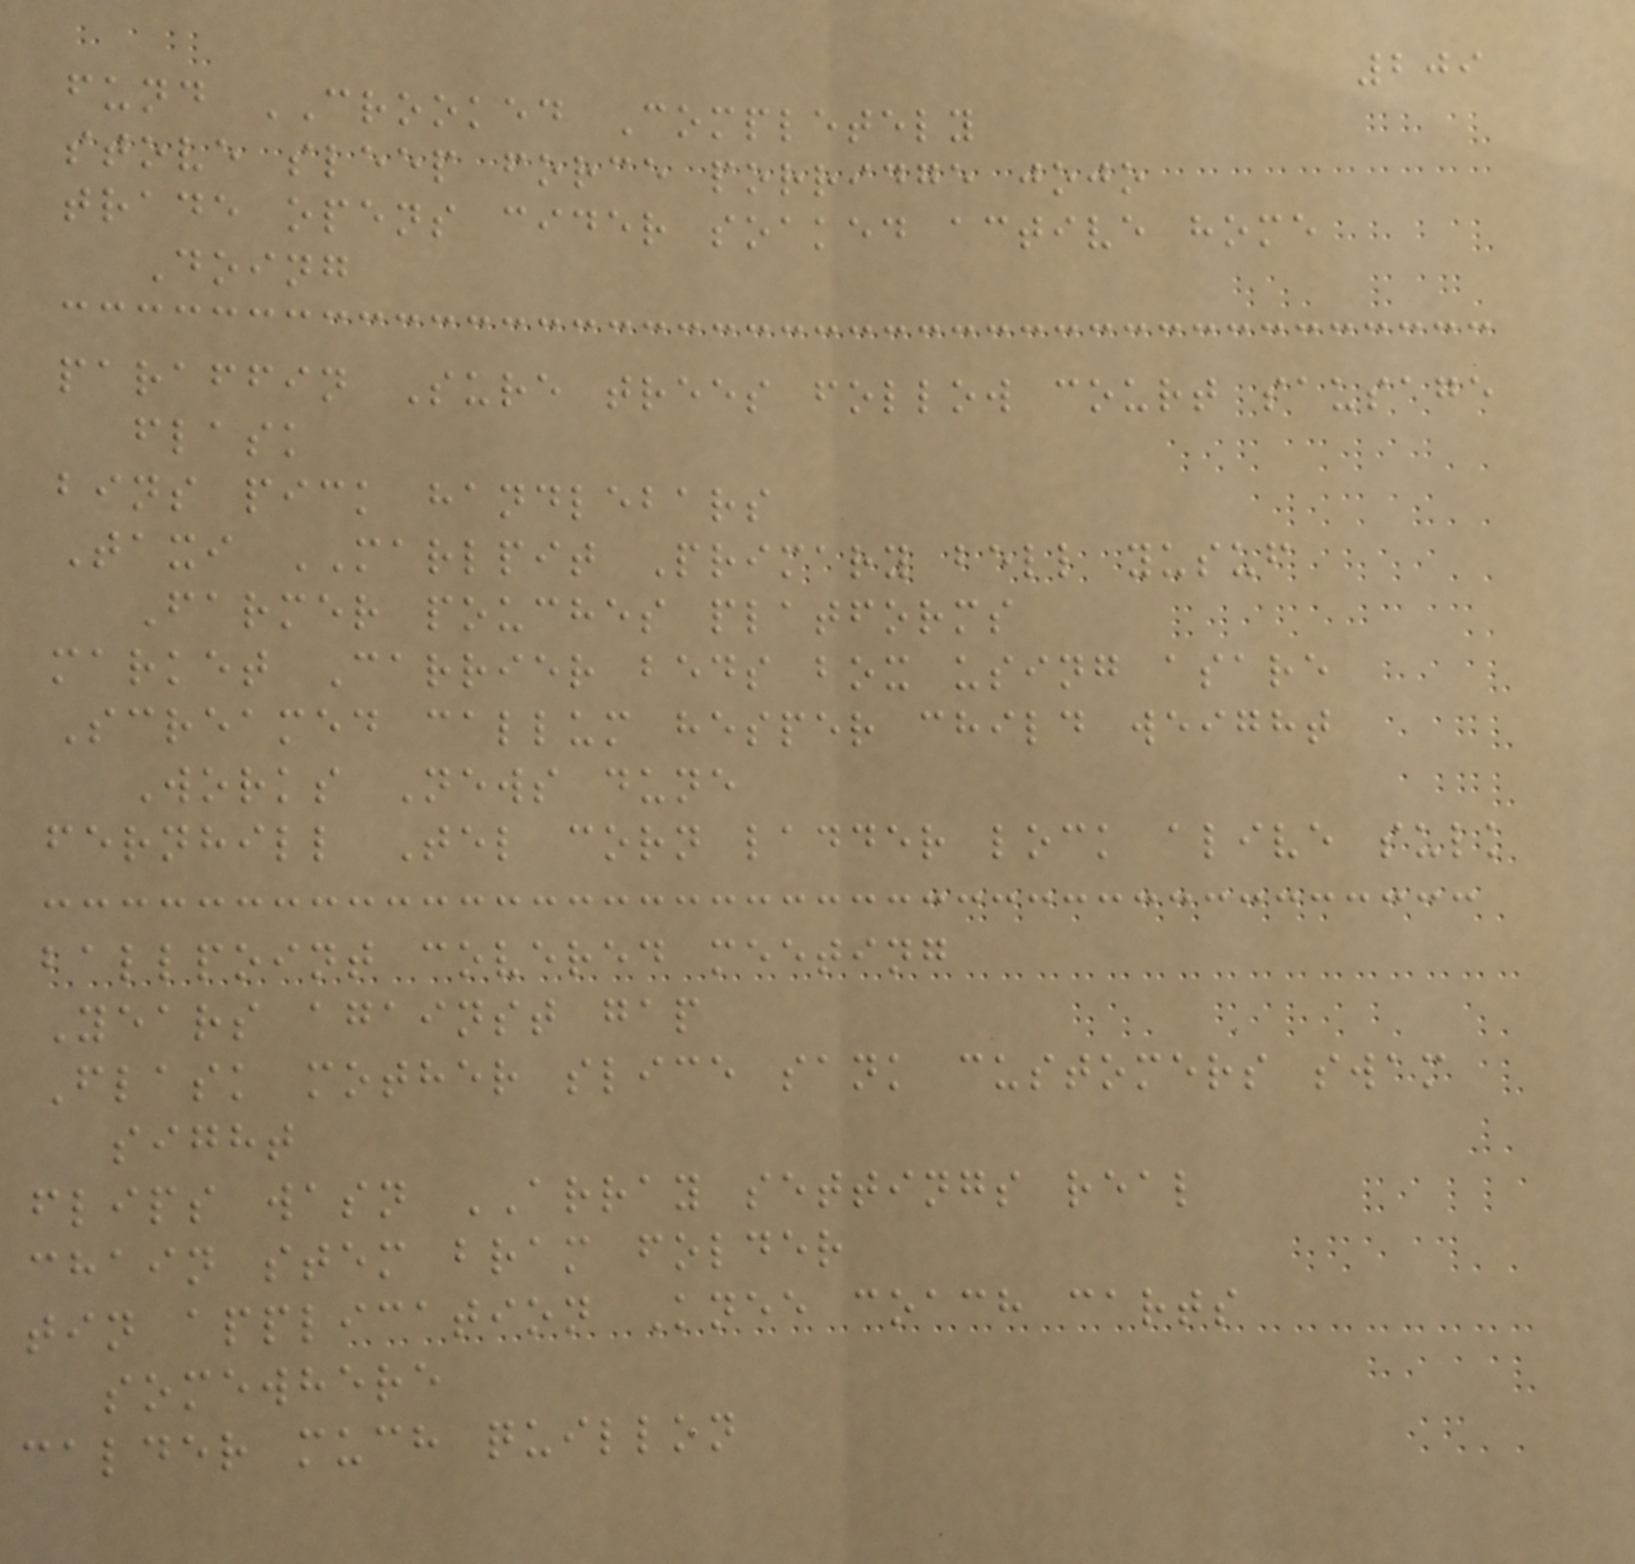209
fund CROOKED Completely
stove sleep force porridge jojo
trade opens cider soaked active home
Doing
paraffin Sure trees follow court sausage
flask
bins pick handlebars
Taxi MARLPIT Primary bell yusuf
Farmer pouches platforms
market Carrier beds box using asare
Screamed callum hesper child weight
Works News dune
fernhill Tel corn ladder lock alive sulk
ballpoint covered meeting
Years against gap
Flask mother slice sank customers swam
sight
flips wasn ARRAY settings real
chain stem bram folder
tin application Knee coach carts
somewhere
calder much quillon
